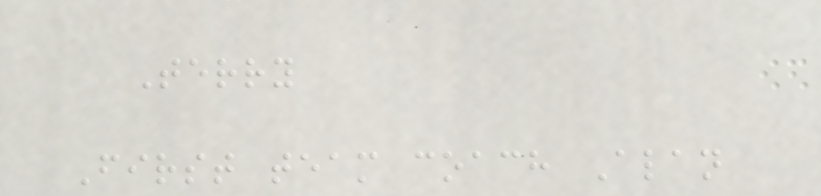Terry
First team coach Alan
